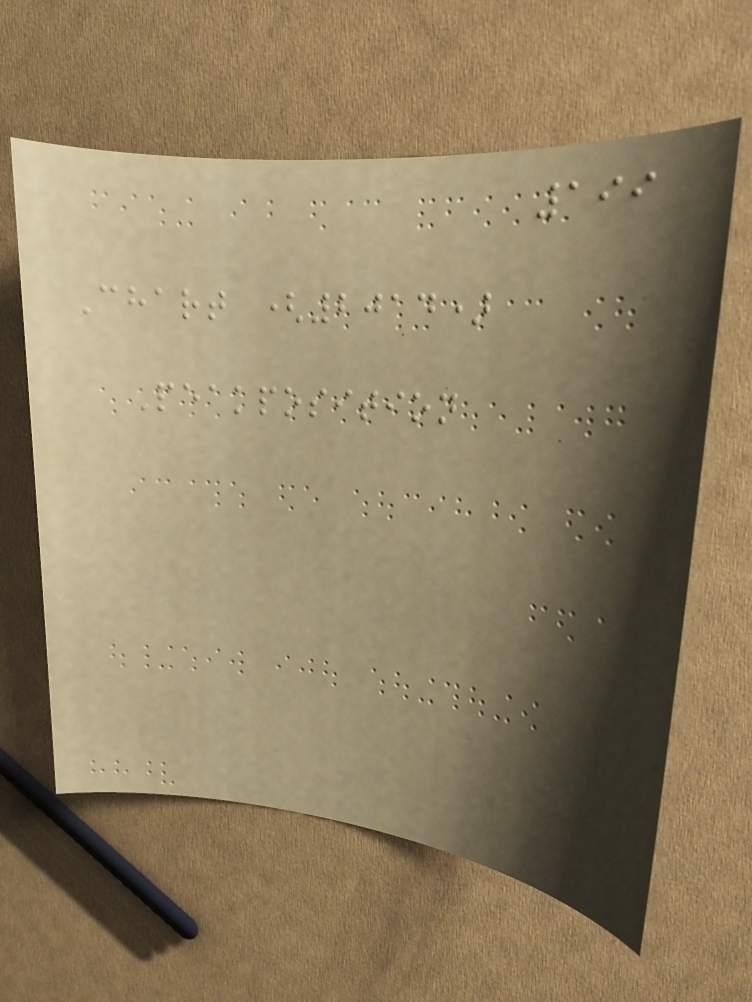199
Chart (2014)
Peakposition
